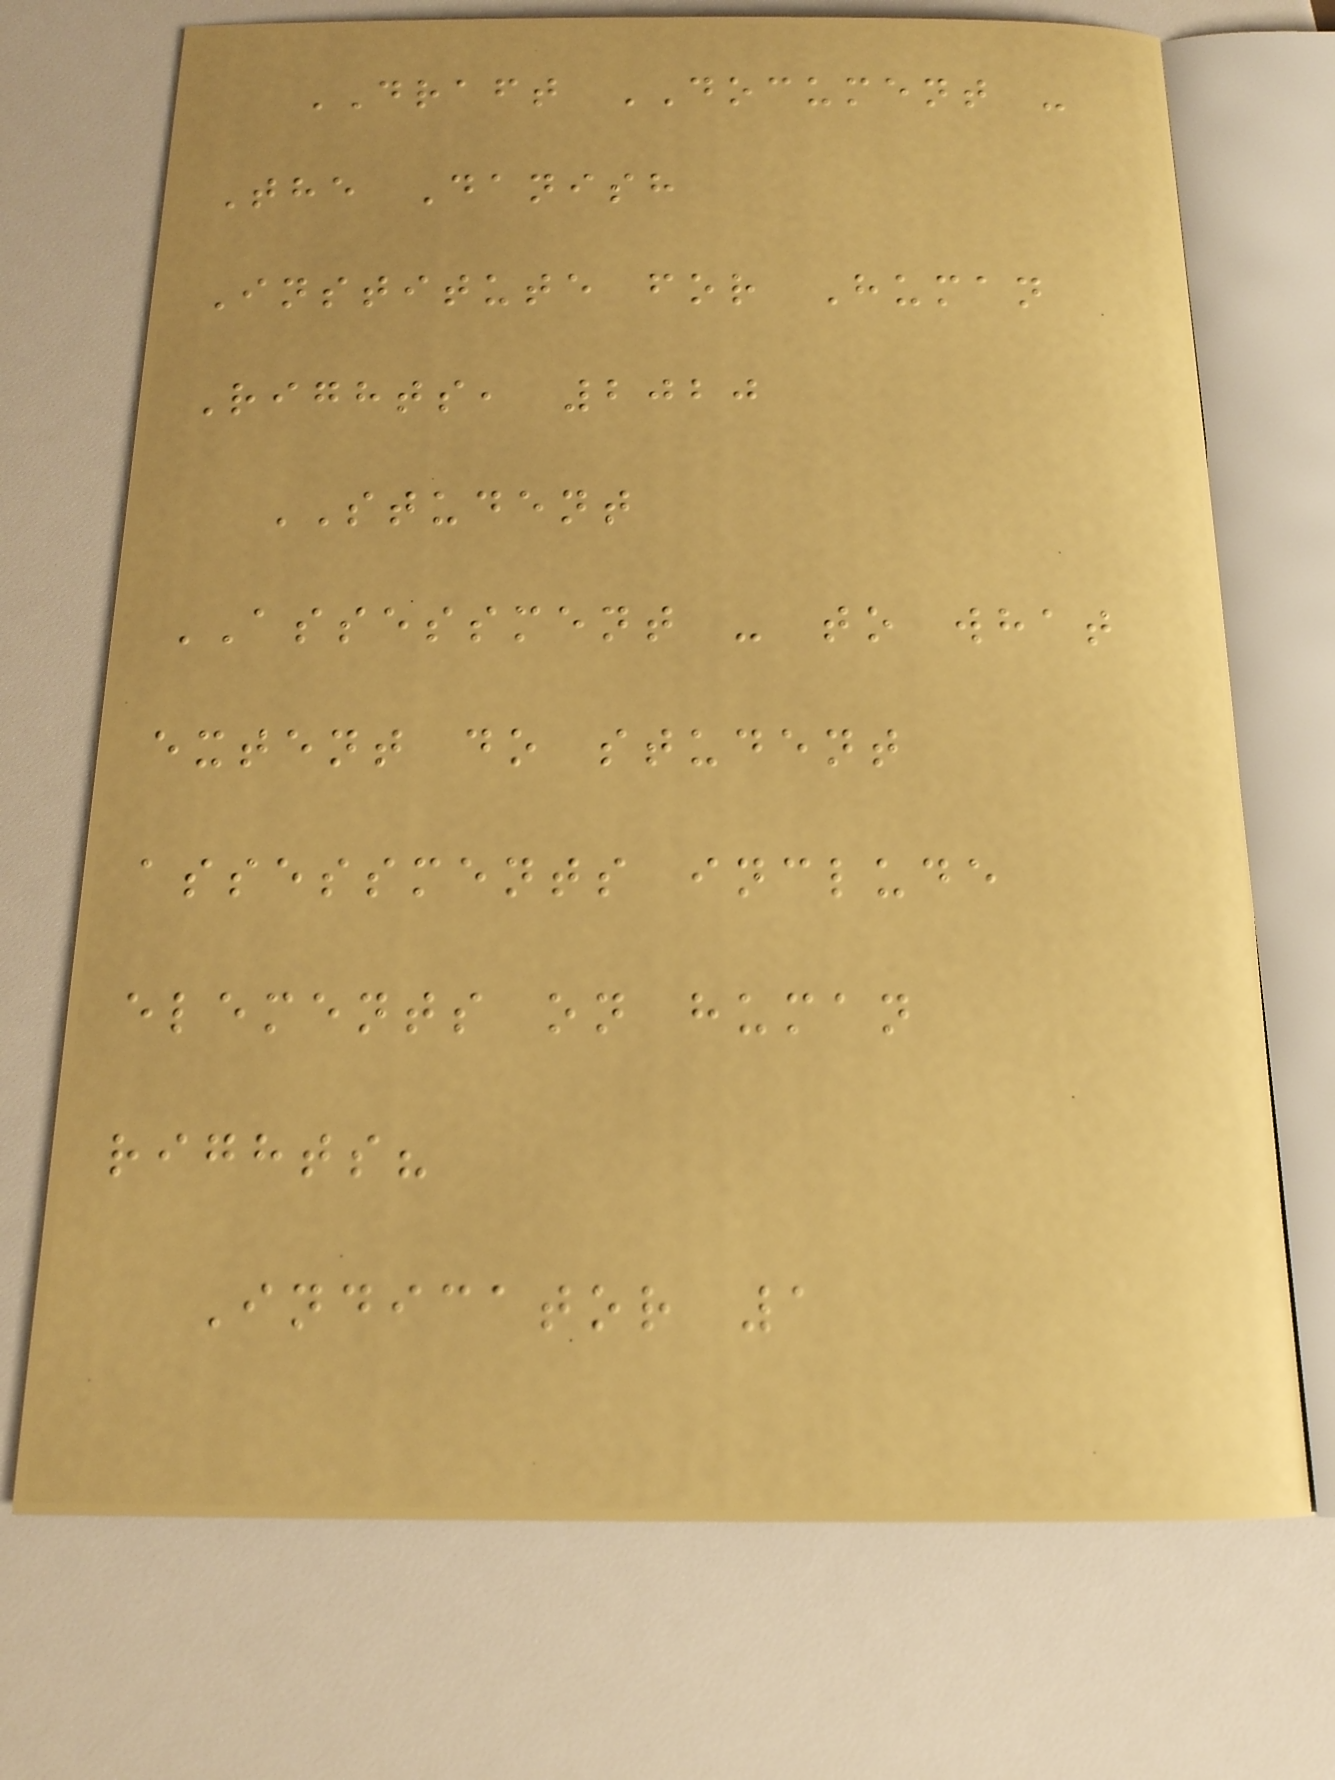DRAFT DOCUMENT -
The Danish
Institute for Human
Rights, 2020
STUDENT
ASSESSMENT - to what
extent do student
assessments include
elements on human
rights?
Indicator 1
